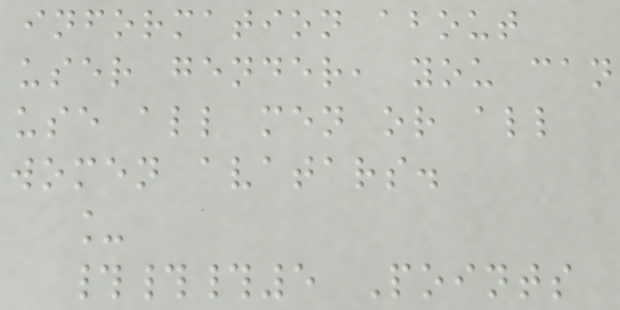information about
user gender, you can
use all men or all
women avatars.
_
###5 Points
